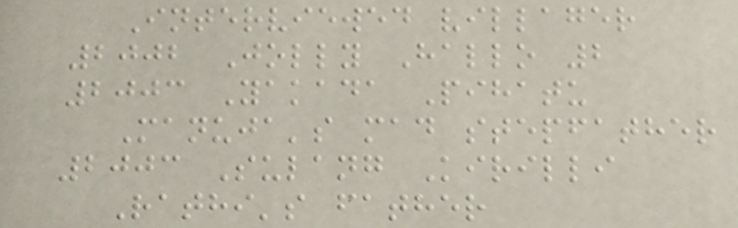Interviewed villager
2002 Jolly Hallo 2
2003 Yakada Pihatu
Manuja's mad stepfather
2003 Sulang Kirilli
Rathi's father
